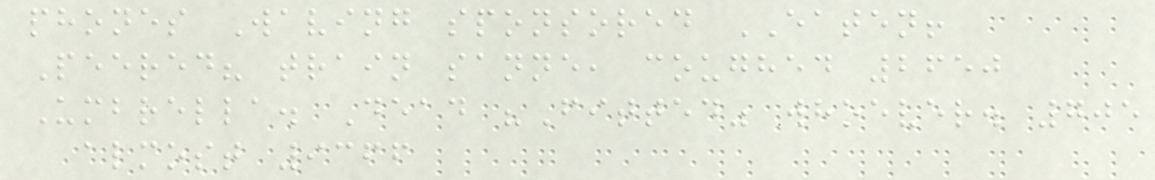phones Waving sponsored EATEN!
Peered? train sanne, coughed 2650
Umbrella. Dead "Fitted" whoever. 705
almost 9366
